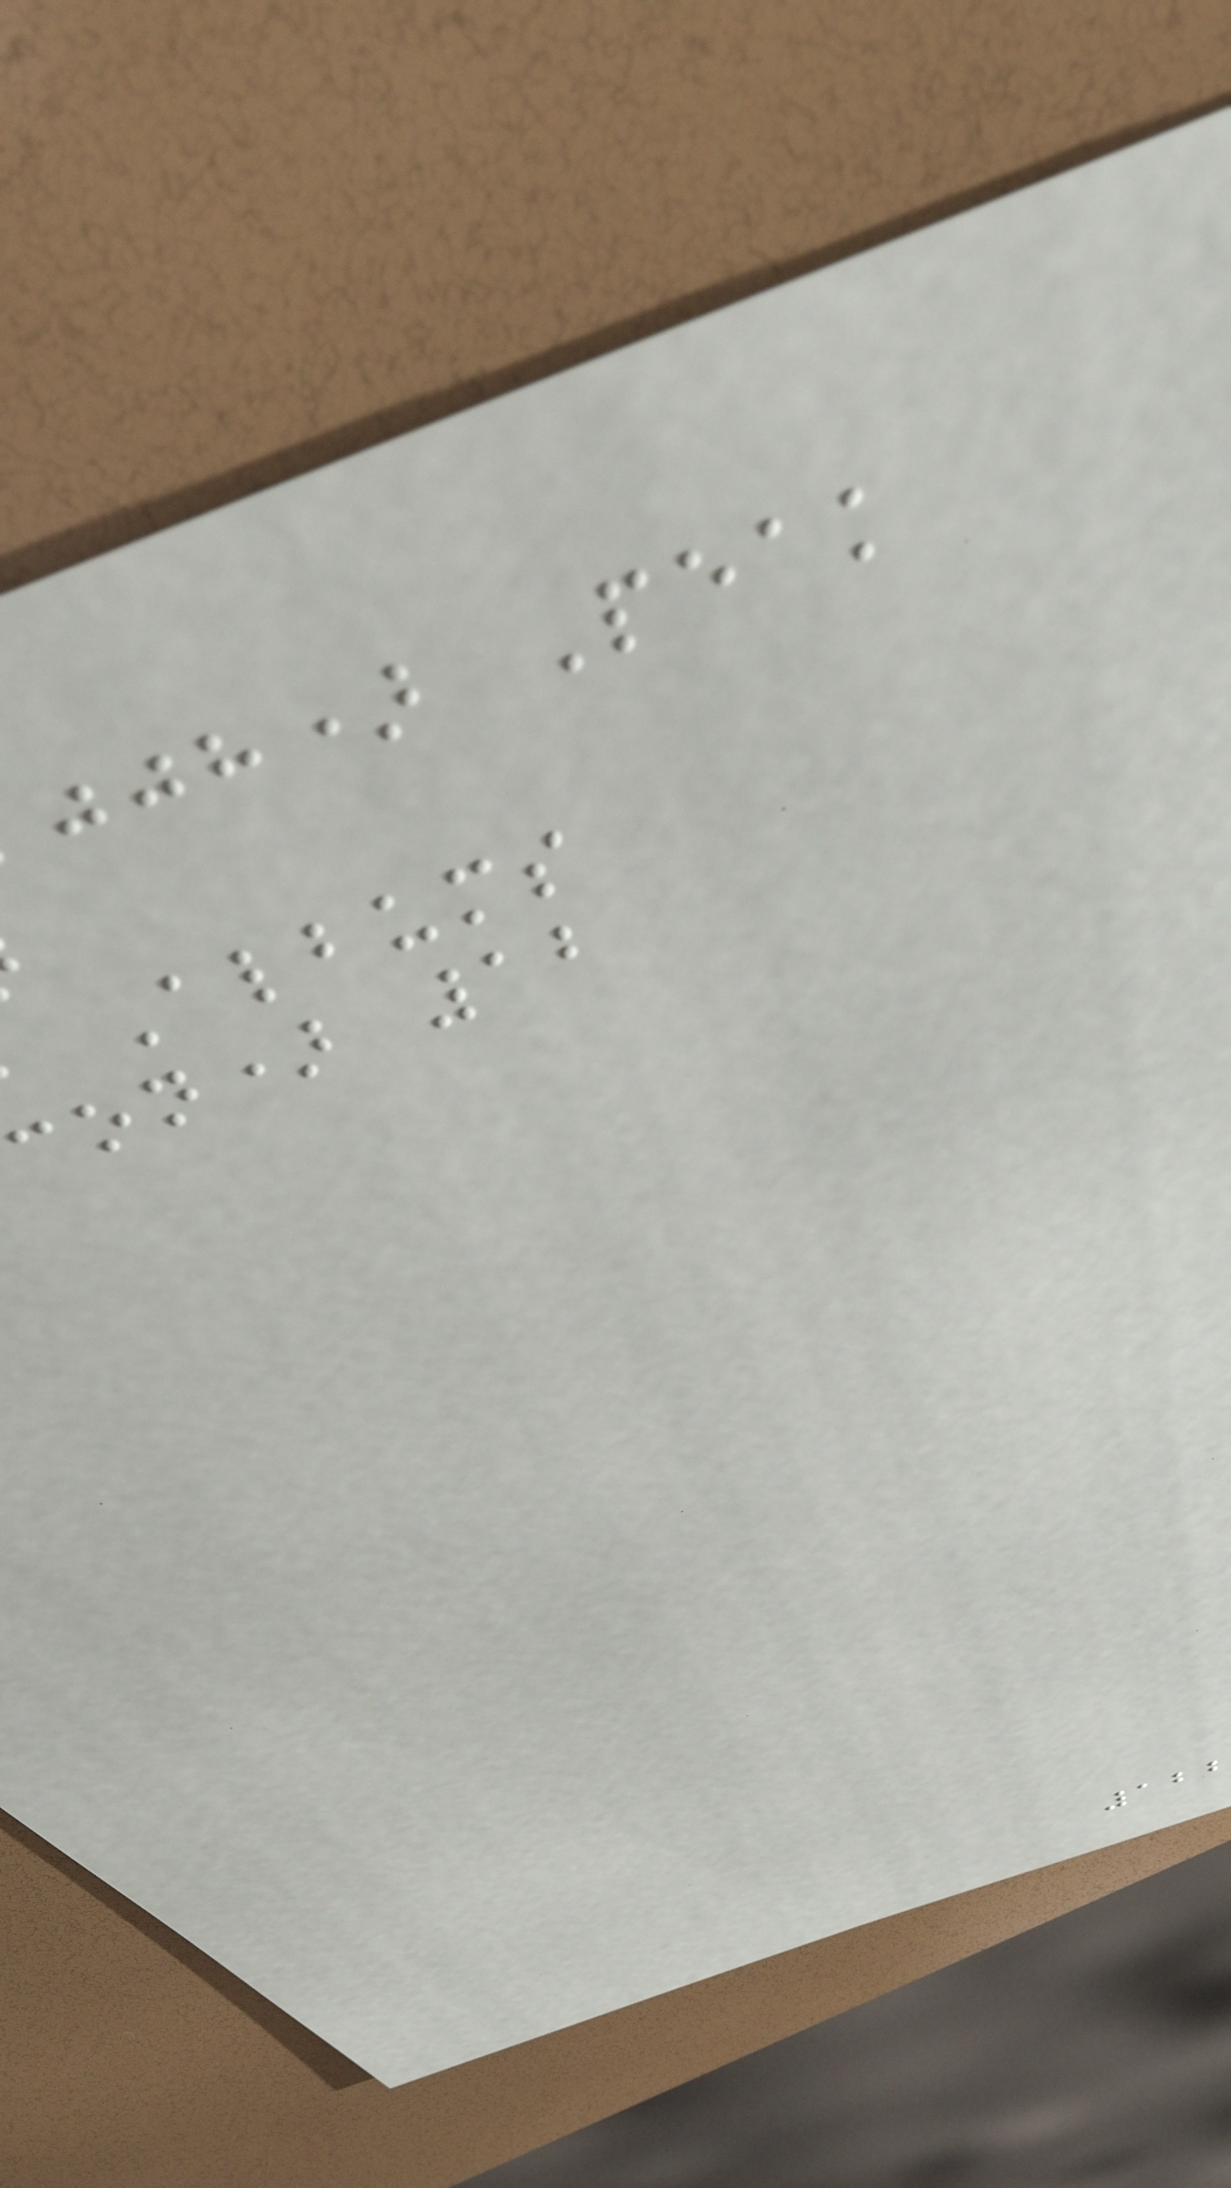jjh) Peak
Albums
con) 12
